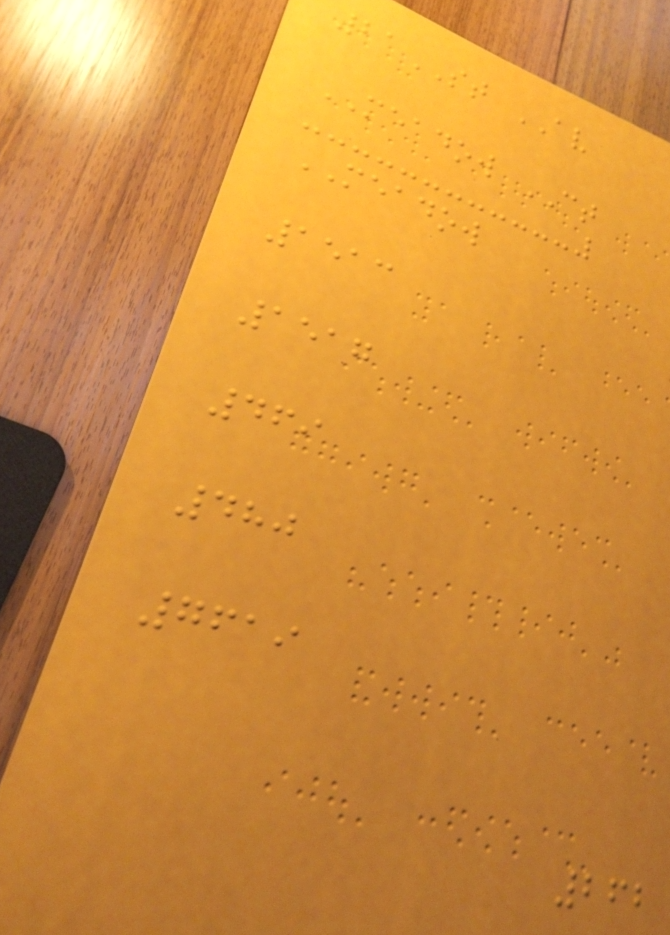21ST AV
MEADOW CT
MEADOW
1513
1517
469
480
7619
262
